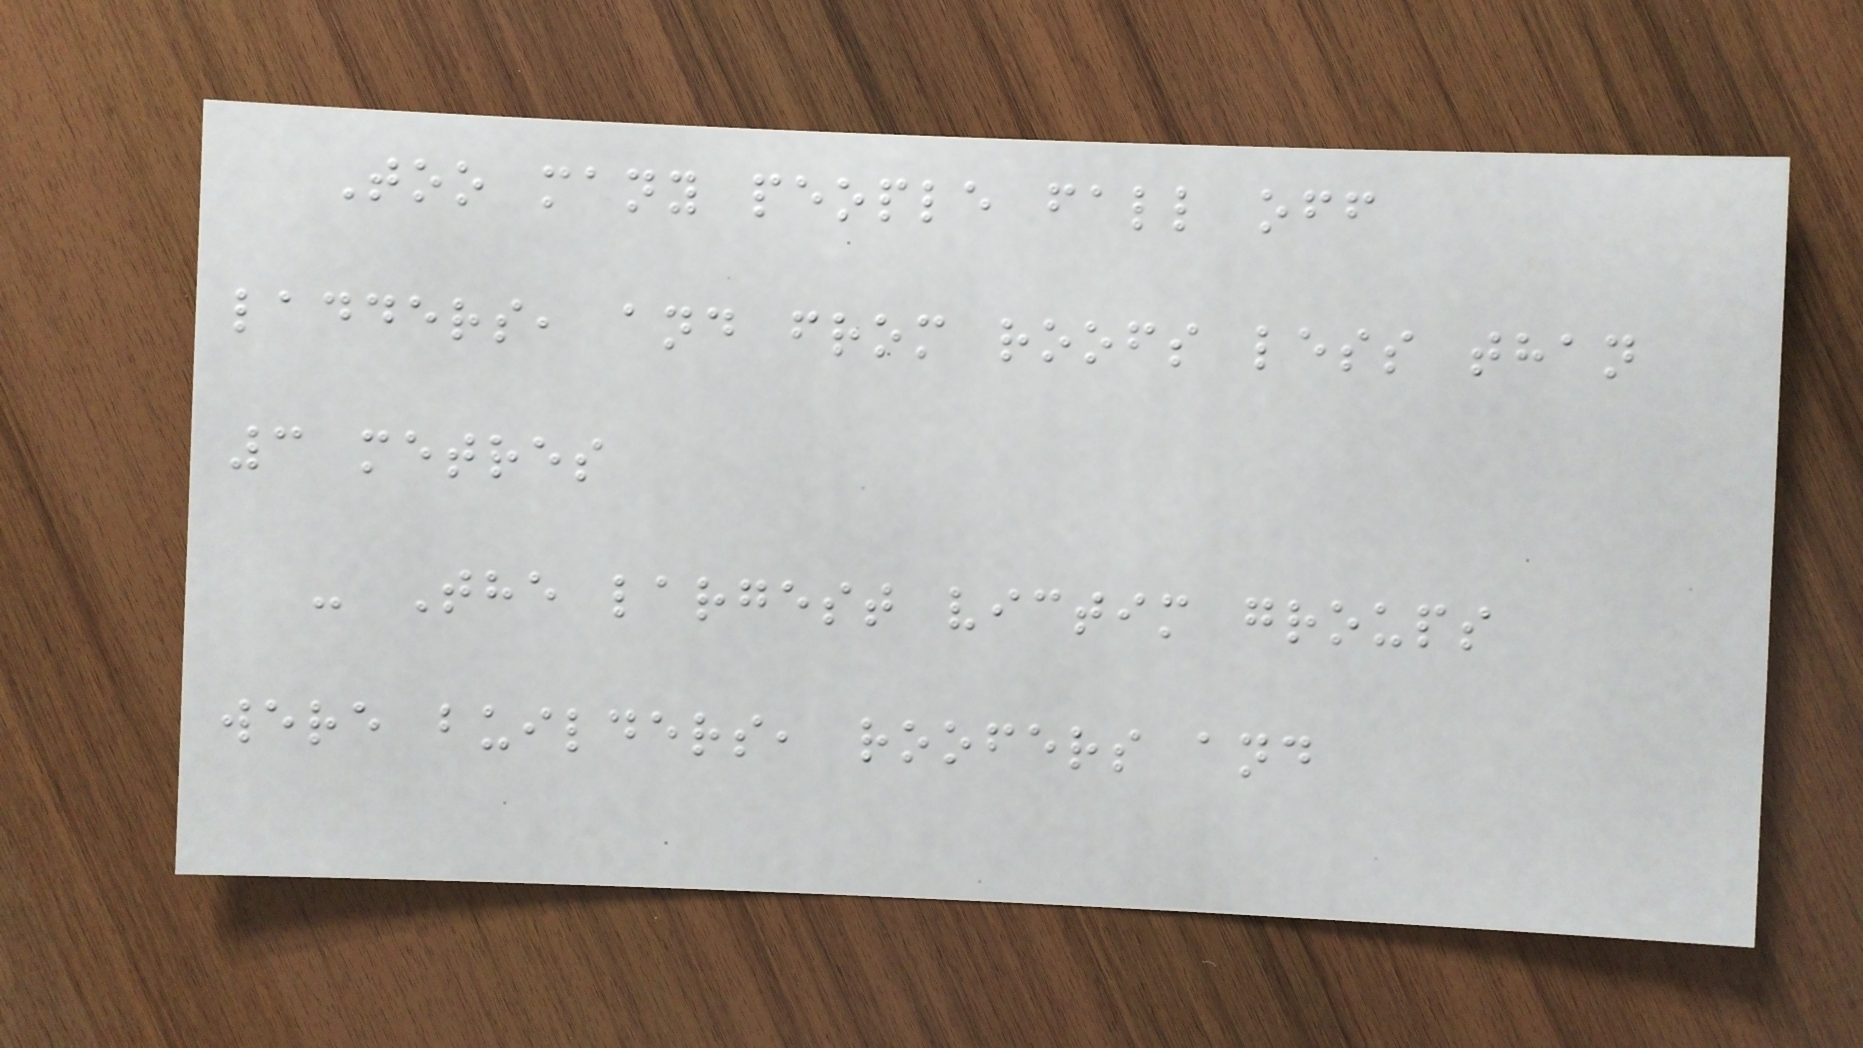Too many people fall off
ladders, and from roofs less than
3 metres
- The largest victim groups
were builders, roofers and
